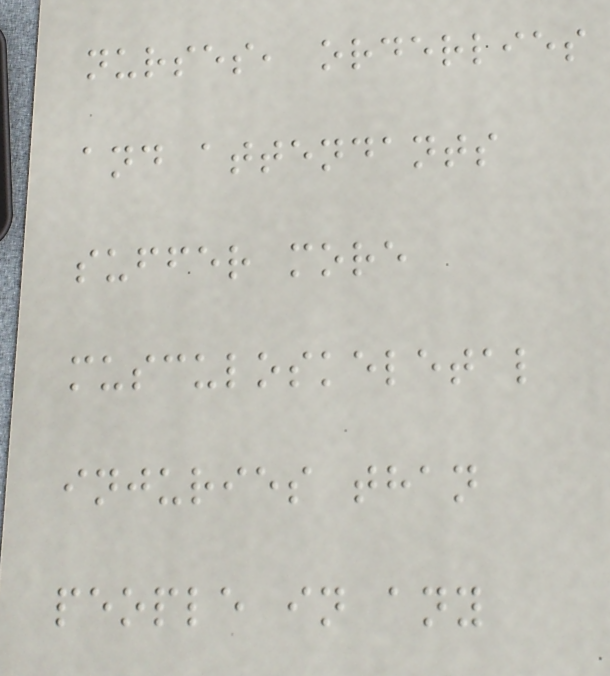nurses, orderlies
and attendants
suffer more
musculoskeletal
injuries than
people in any
